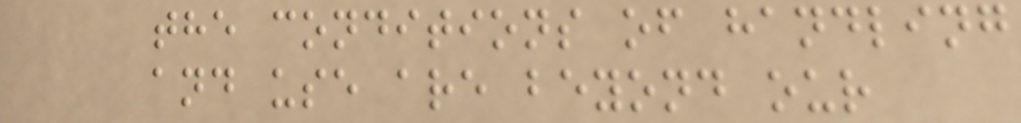the conditions of handling
and use are beyond our
